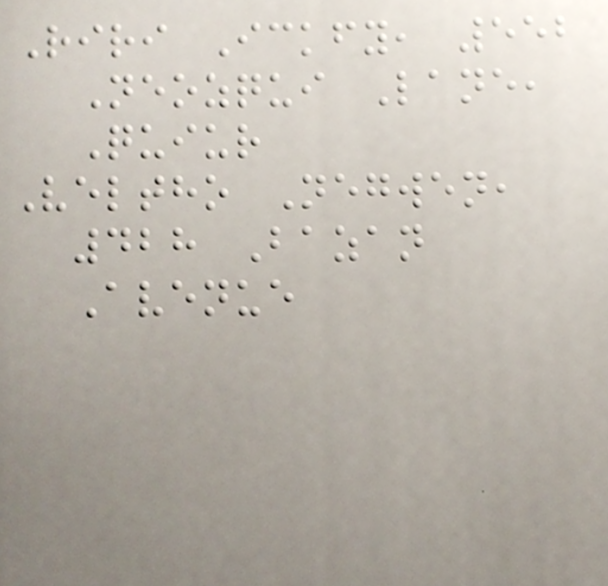Riri Ickfy, 552
Neozqui Lane,
Quiur
Veltho Negwen,
428 Bazan
Avenue
